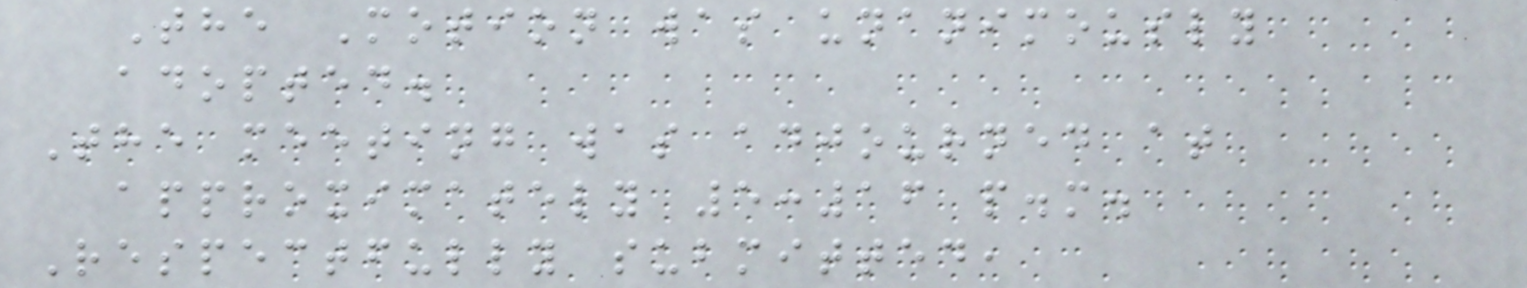The Motion was unanimously
adopted.
The meeting was adjourned at
approximately 5:16 p.m.
Respectfully submitted,
